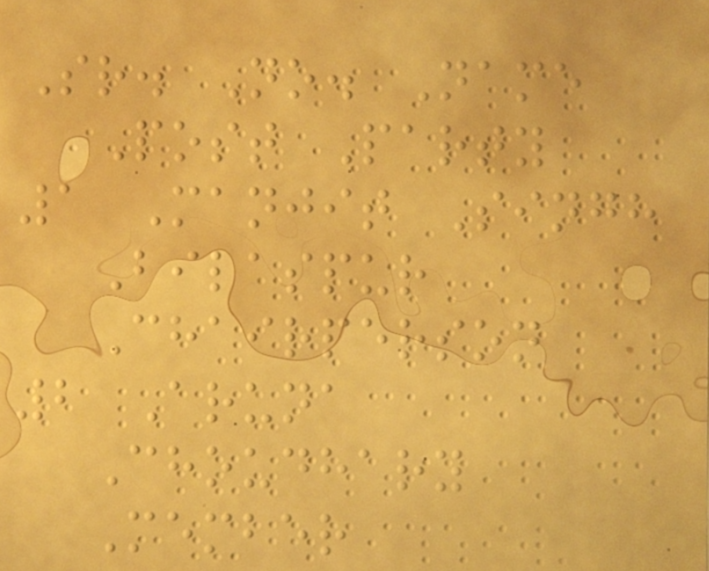Sr. No. Name
Post Party
1 Manjit Singh
Bilaspur
Chairperson
2 Aruna
Choudhary
Member
